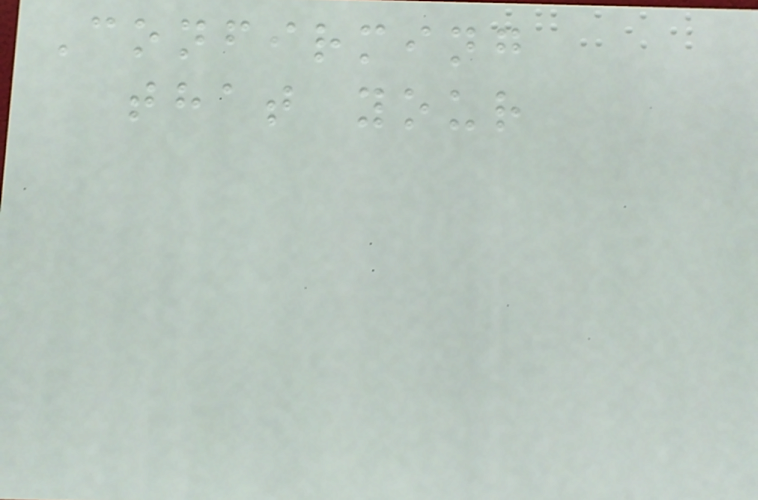Confirming
that your
